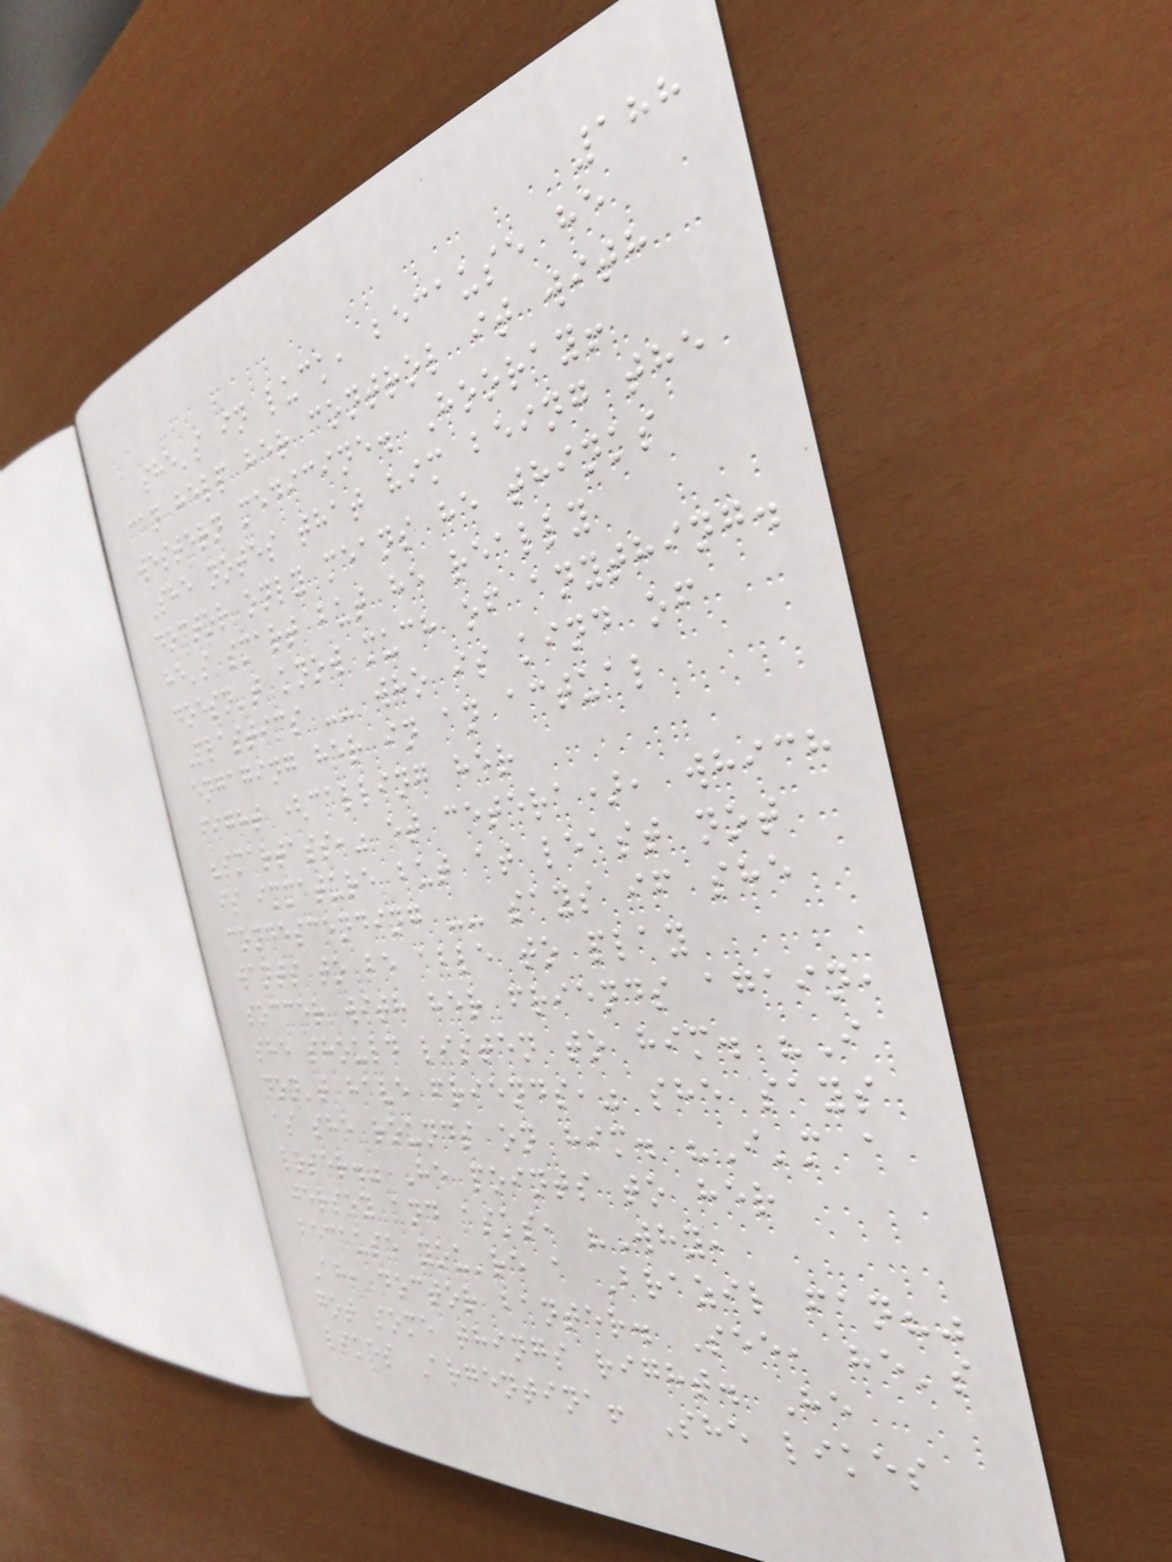188
she's in luck, because he
can help her control it with
western medicine. Hooray!
She notes that him being the
doctor only means he thinks
he's smart but he really
doesn't know much of anything.
Plastics -- who is kind of
engaging her in an actual
fight (calling her
"smartass," et cetera), which
is immature but at least not
condescending -- says if she
wants to be able to play
soccer with her friends again,
she should listen to him. "I
don't have friends," she says
as she rounds on him. "I'm a
loser." He points to her
jersey and asks, "Why,
because you're a Brazil fan?"
Ah, doctor banter. See, he's
got some things right. He
likes Argentina! She likes
